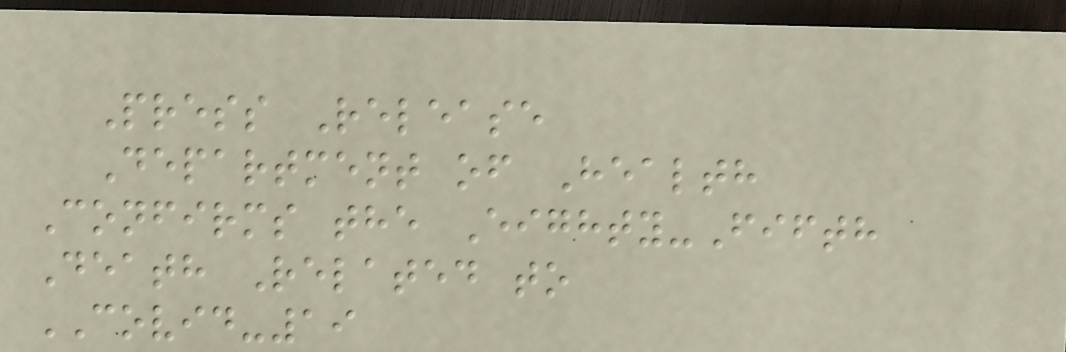Press Release
Department of Health
Confirms the Eighty-Fifth
Death Related to
COVID-19
